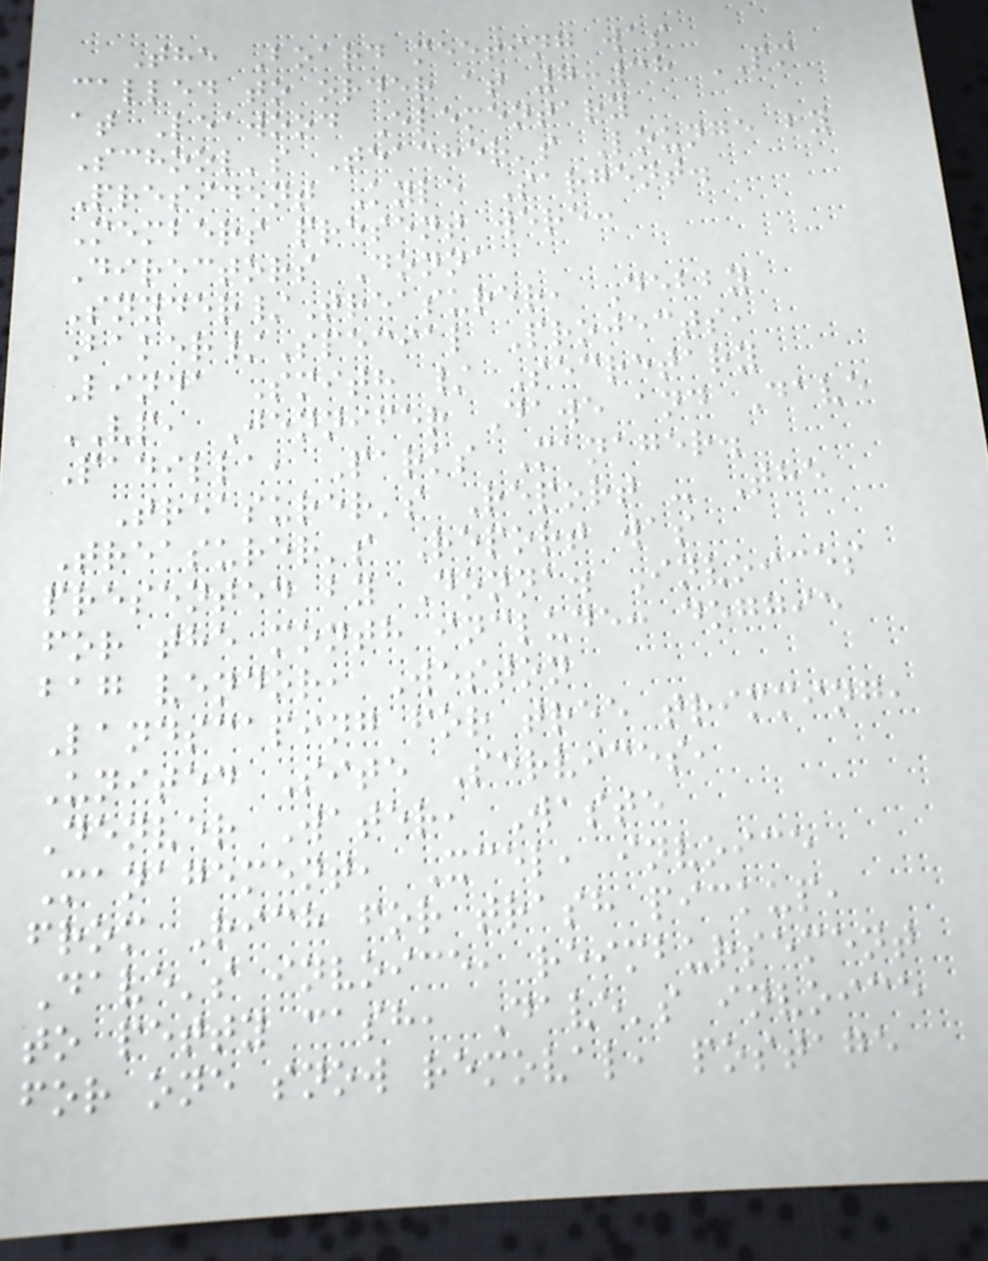The Board meeting was
called to order at 7:38 PM
at Leawood Elementary
School's Teacher's Lounge by
President Kyle Sargent.
Members present were:
Directors Donna
Snyder/Treasurer, Debby
Baker/Special Projects,
Linda Smith / Secretary
VP, Jennifer Dawe and Dave
Padilla, Parks Manager.
Treasurer's Report - The
Treasurer's Report was
presented by Donna. Invoices
for the month include: doggie
bag vendor, Weston
Landscaping for tree trimming,
United Site Services,
Denver Water, Waste
Management, Xcel, invoice
from Rich for trash pickup,
Dave's invoice, reimbursement
to petty cash, Dave's invoice
for one snow removal, postage
